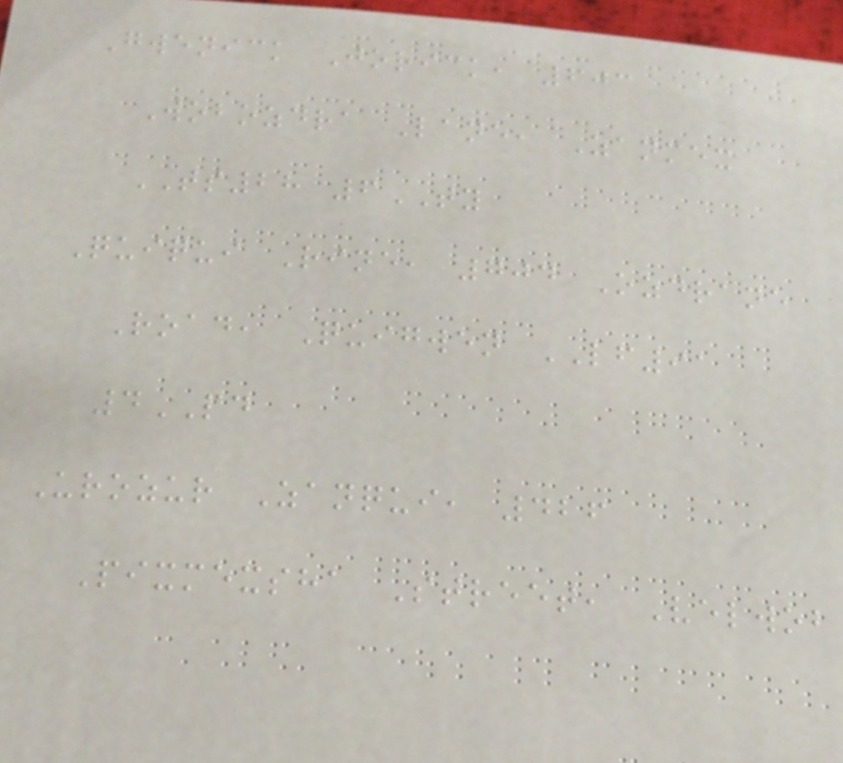Gwenick Jorick, 603
Wobozdra Lane, Zanmex
TS28 6TY
Quiqui Rine, 704 Ozdrane
Road, Quigwen LF91
4PD
Urozur Zanqui, 426
Pixmexsha Street, Velwob
